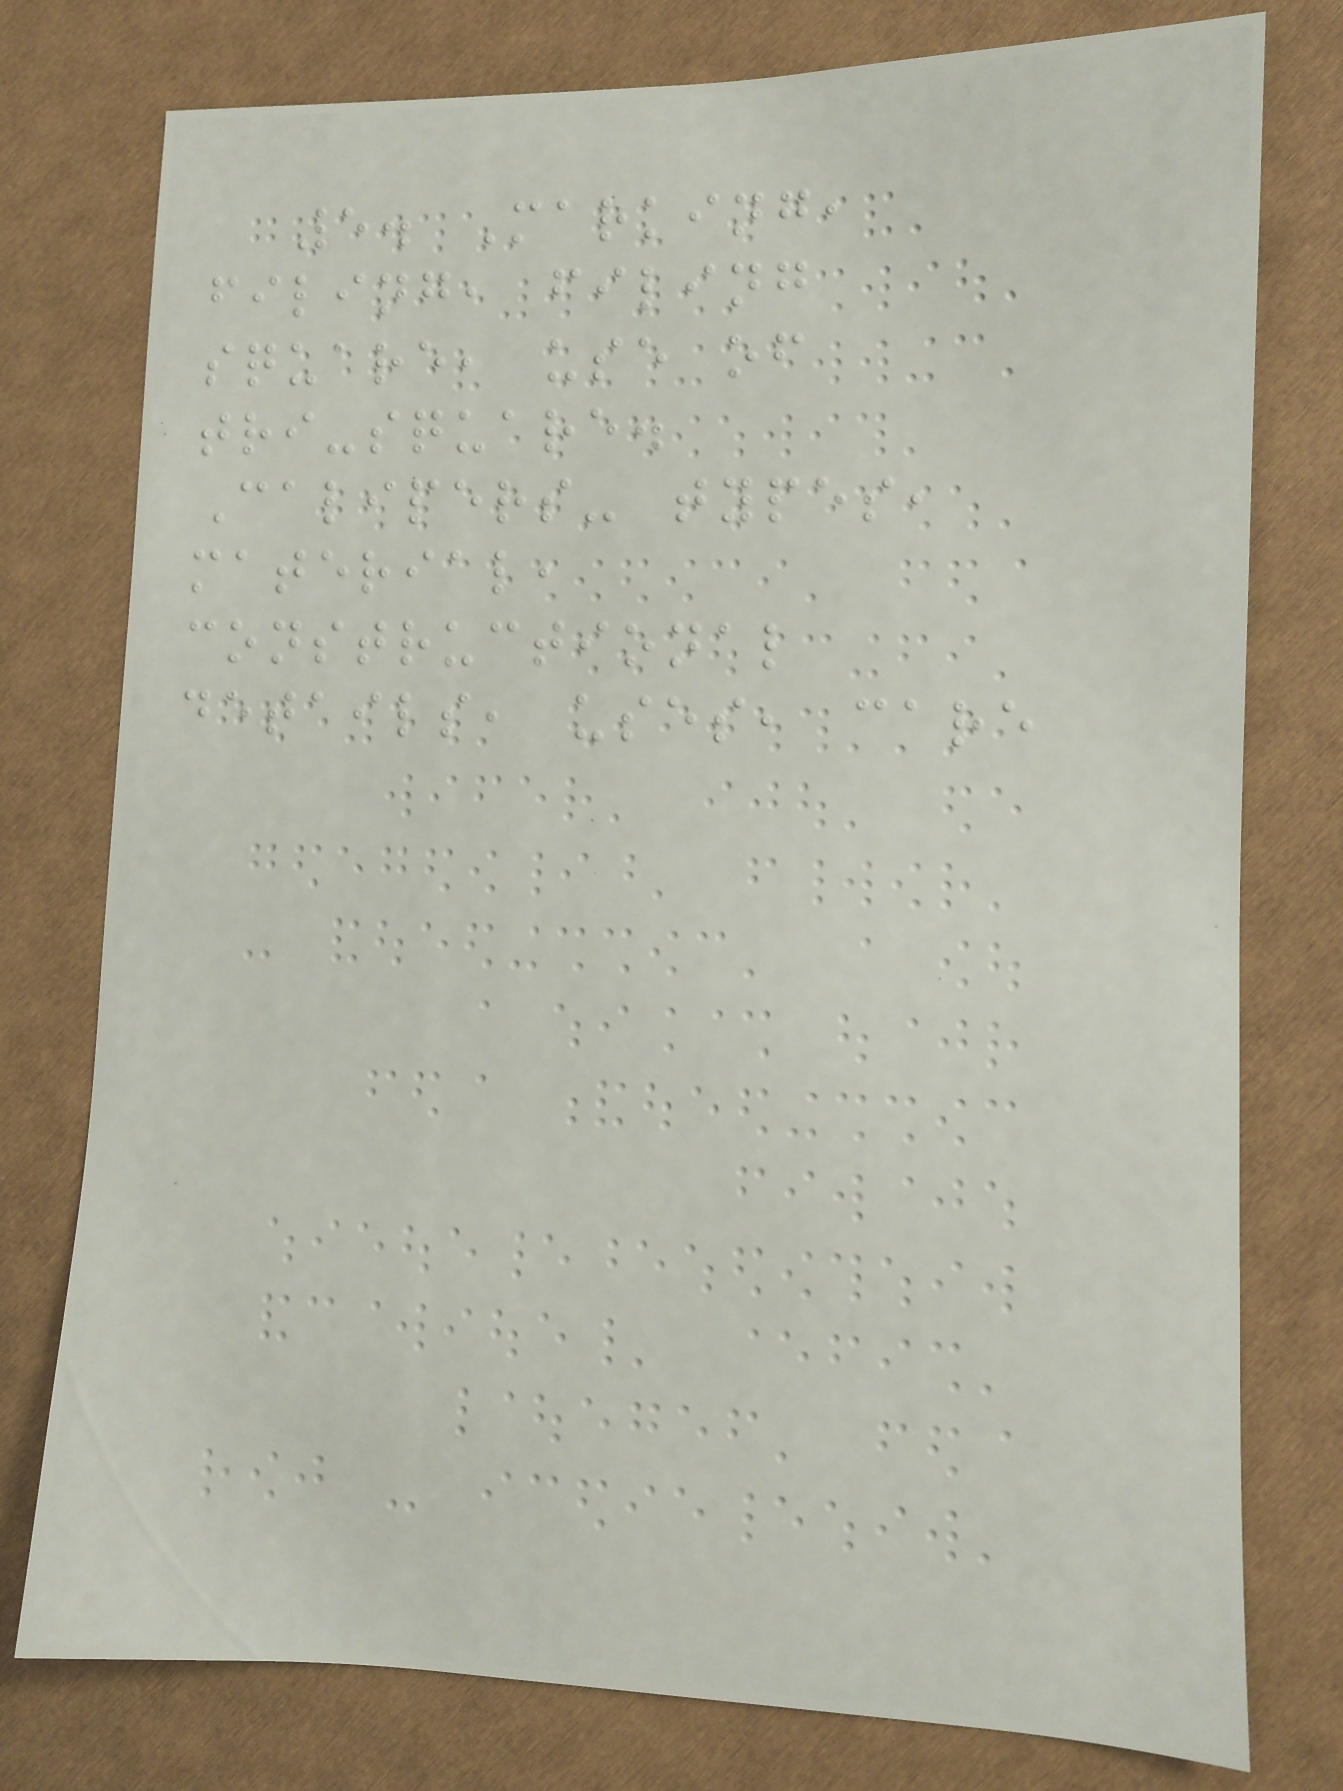5. Marking,
filing, filing
square, use of
tri-square.
Calipers- types,
material,
constructional
details, uses, care
